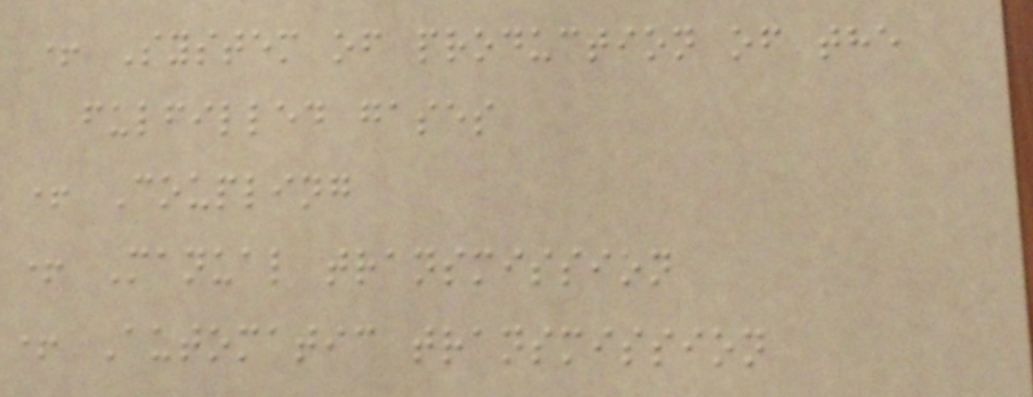+ System of production of the
fulfilled gases
+ Coupling
+ Manual transmission
+ Automatic transmission
